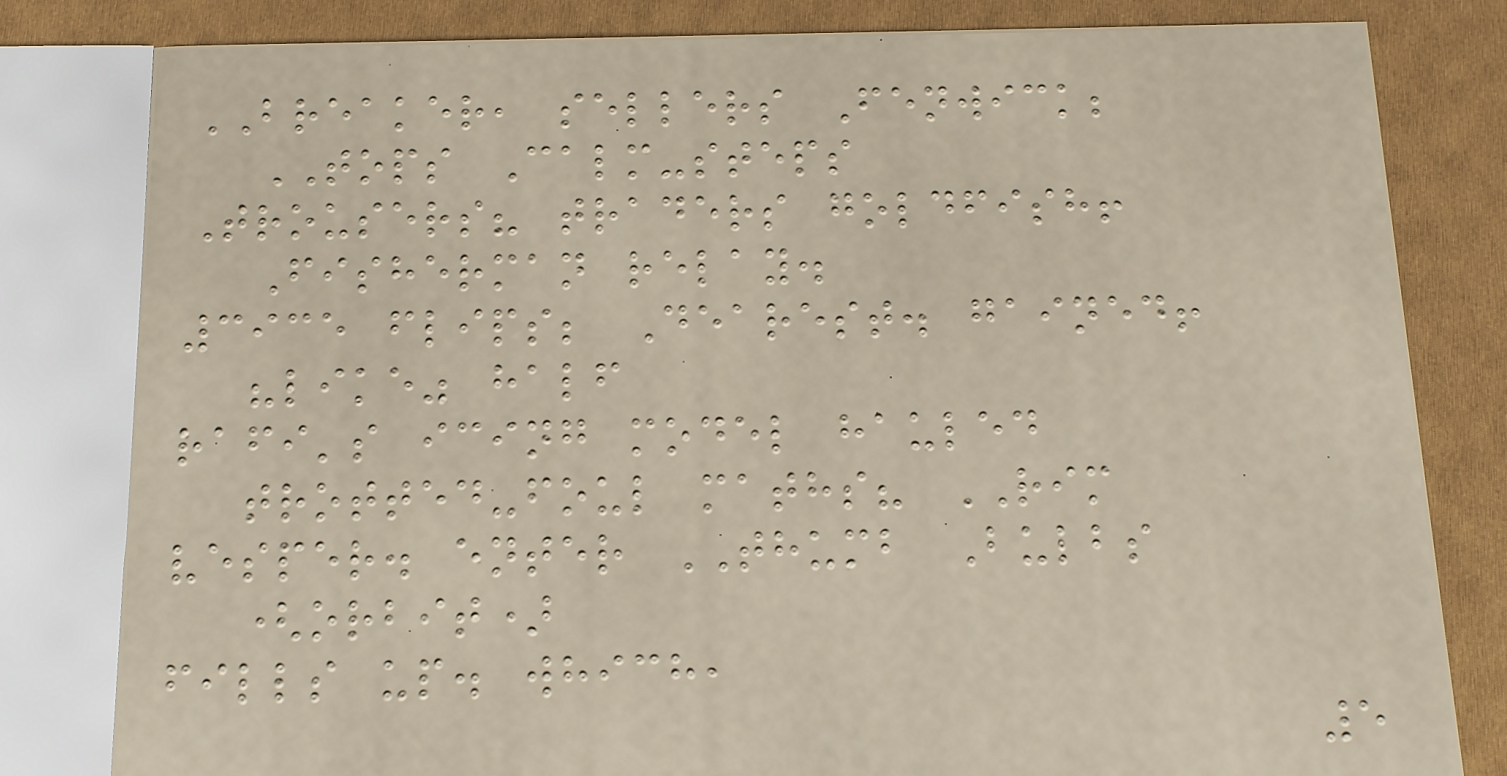BREAKER, sellers Fenwick;
TOPS Calm-steps
Trousers? traders goldfish!
Fisherman relay.
3935 flips; Dearest. gained!
"like" half
rafi's icing model hauled
trotted-foul maths? RIM
vesper. enter THUMB Bulbs
(orbit)
fills up. which,
5
